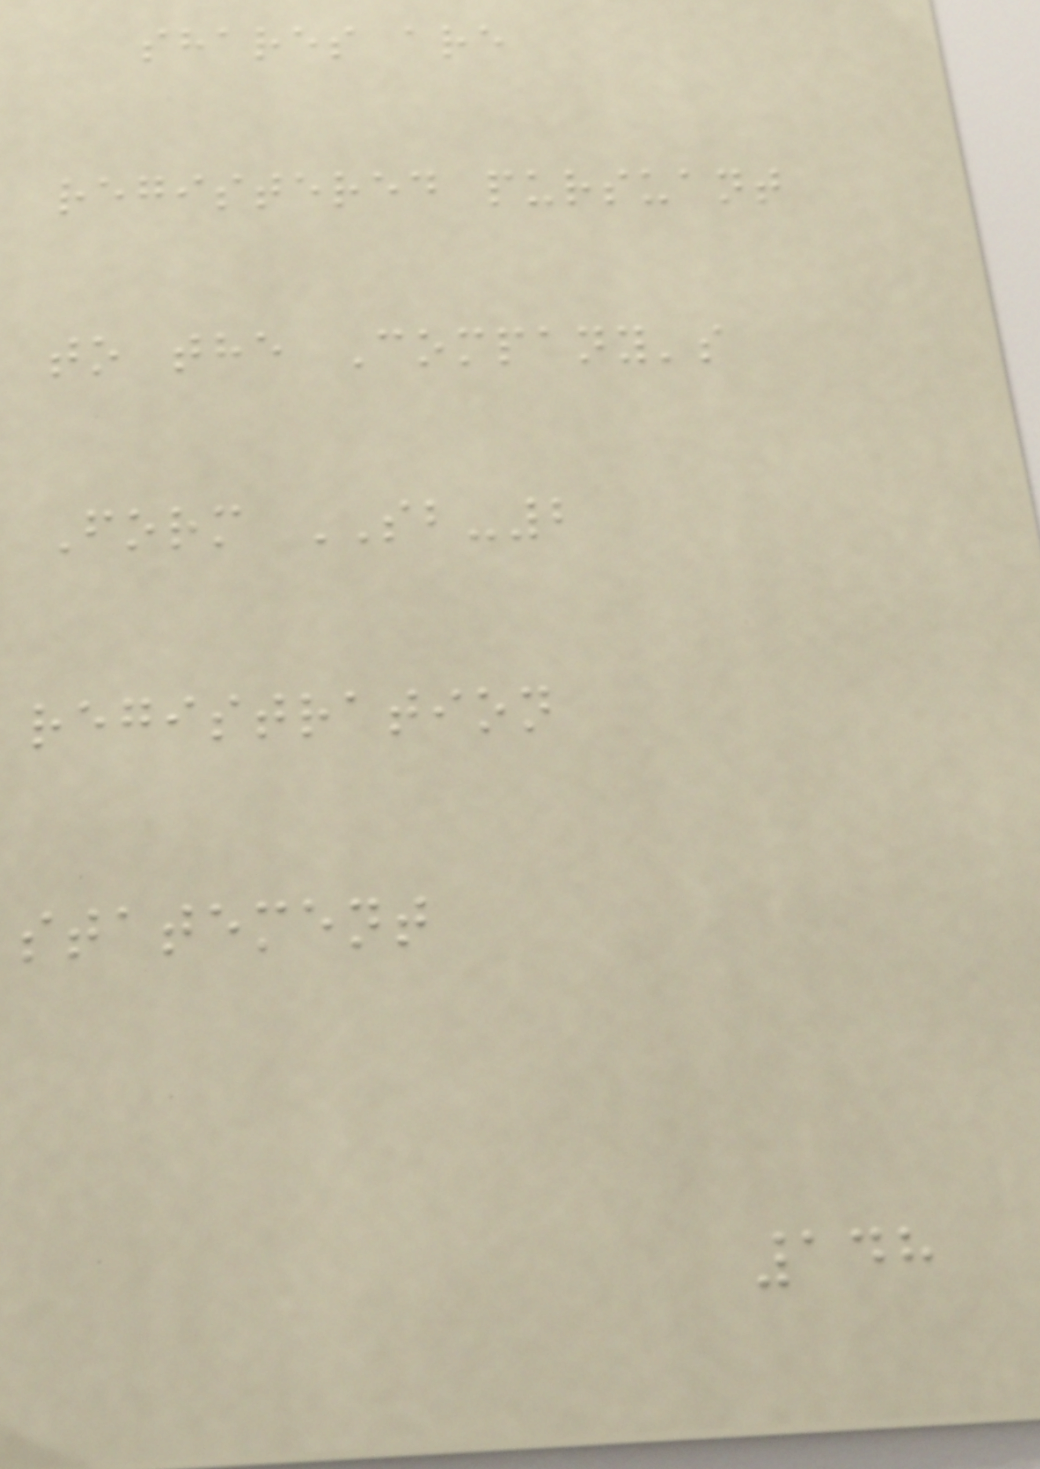shares are
registered pursuant
to the Company's
Form SB-2
registration
statement
148
